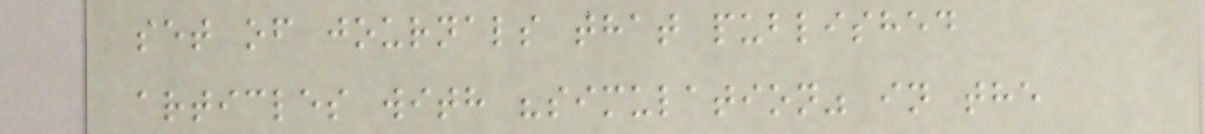set of journals that published
articles with "simulation" in the
